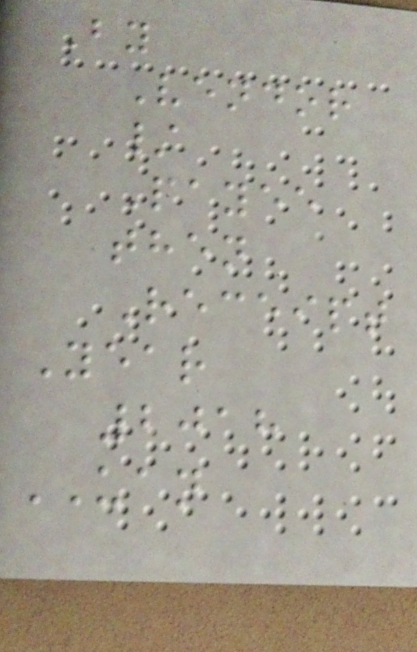By
Vendor
/
Payee
then
Receipt
Year
2018
UAN
